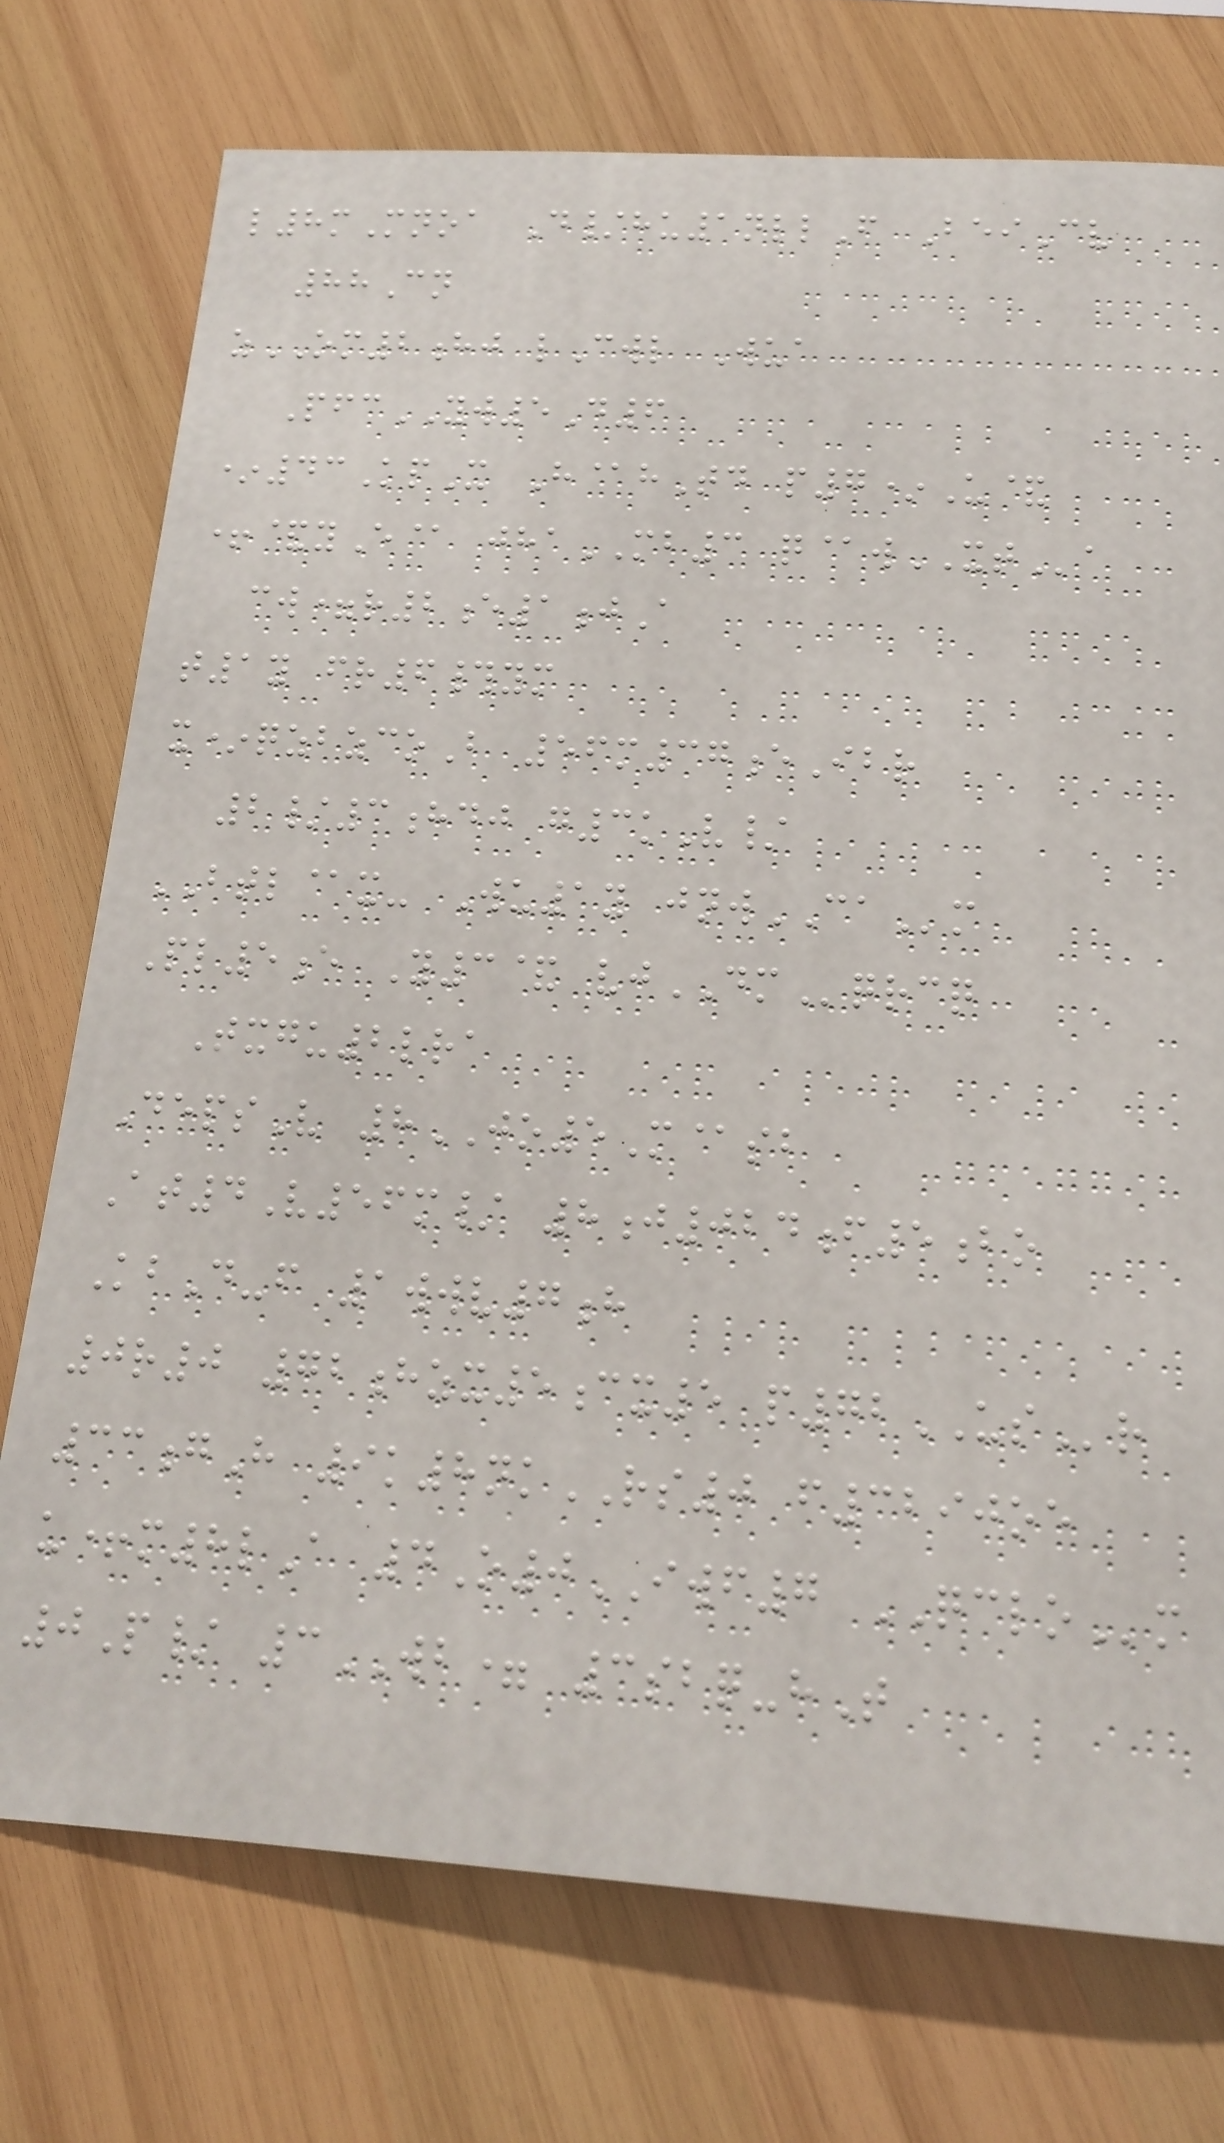l8mMnoa D/hu1nllF BeiCv
88Cn
zOM2hj lCwl Wua
PfcYW5D6
*43KpX H@hTd p7*U&
+&yE@ jhaMB3 q@wXTa
cw=r2e1jA
t1y fr6#ym
x*qzbzcoB 56m37eIbr
2/3hdj g3kV/
BTL@x- Wu1y jnwCAm
Pl5e Y3& vjDMqrcq
Txgu2lra
DepsV 8JO5M@sb
At4V56m/ 8j024f5bo
KbD-f 1wwv7h
0r0 72hzx5cx5 p72USr
33gH 9k8nkRS0 f3290oe
u+m8lA 4O0IWF7 QCLOm
0P/ 3WB= 3sbq-hT
